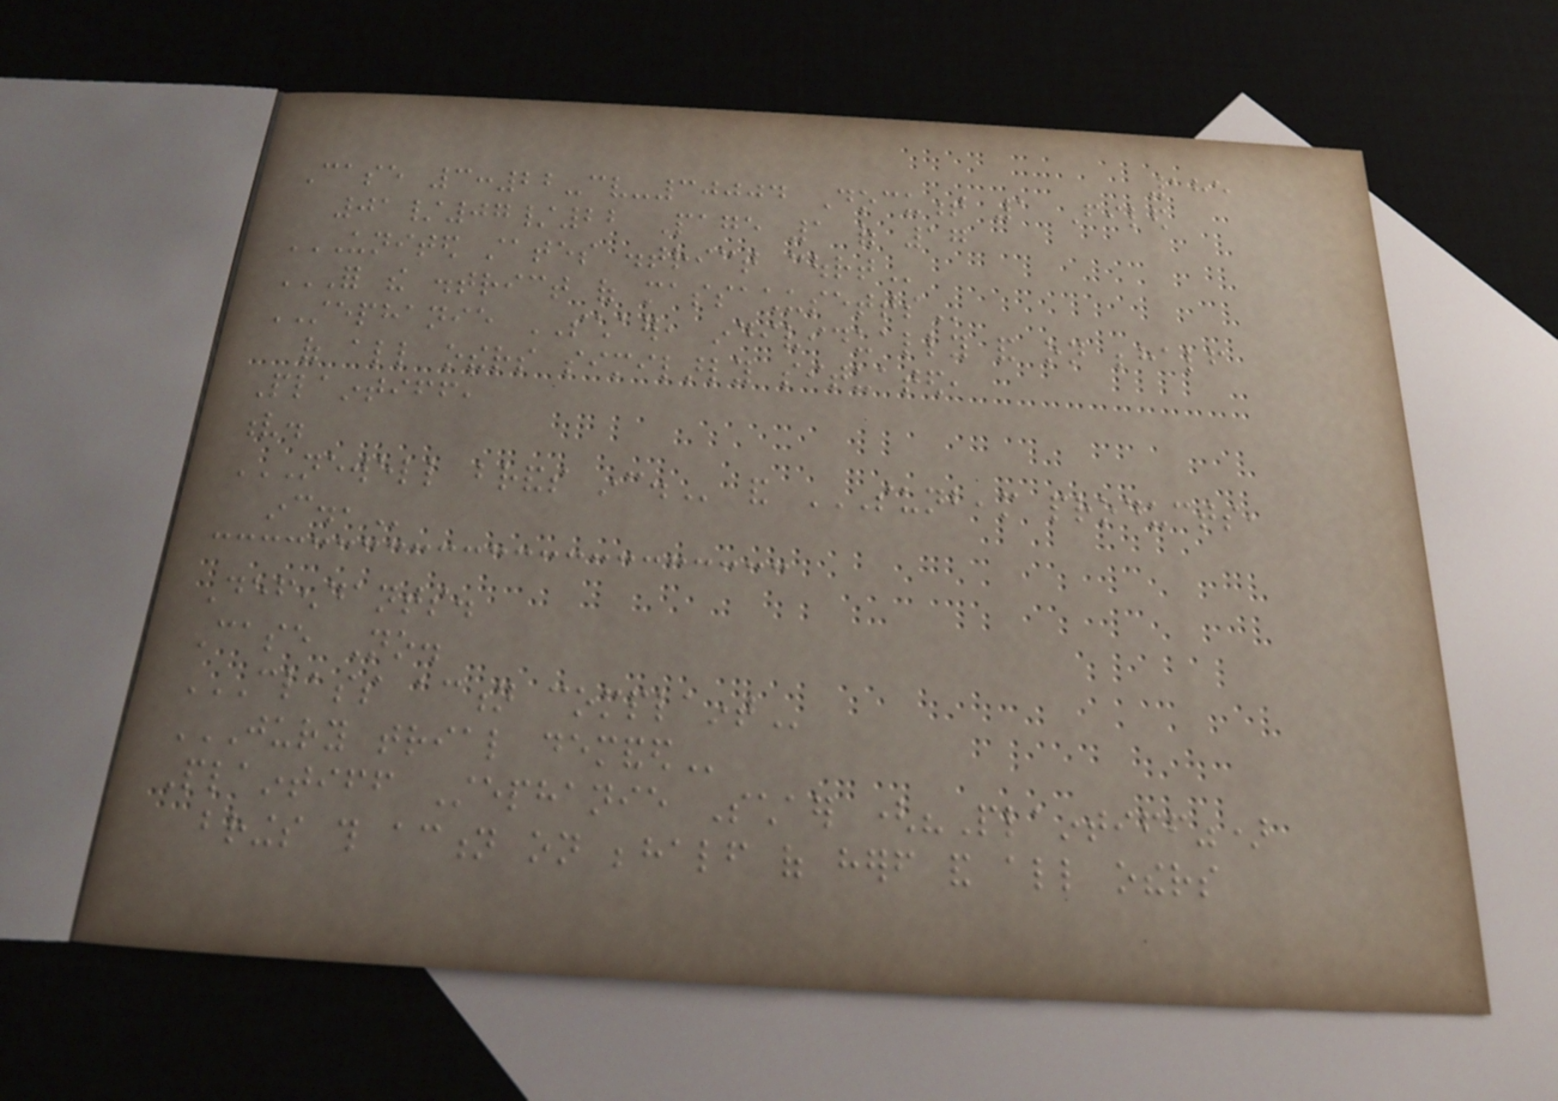185
Case 3:22-cv-30004 Document 1 Filed
01/07/22 Page 1 of 17
UNITED STATES DISTRICT COURT
FOR THE DISTRICT OF MASSACHUSETTS
STEPHANIE SCHAER, individually and on behalf
of all others similarly situated,
Plaintiff,
v.
NEWELL BRANDS INC. and SUNBEAM PRODUCTS,
INC.,
Defendants.
Case No.
CLASS ACTION COMPLAINT
JURY TRIAL DEMANDED
Plaintiff Stephanie Schaer ("Plaintiff")
brings this action on behalf of herself and all others
